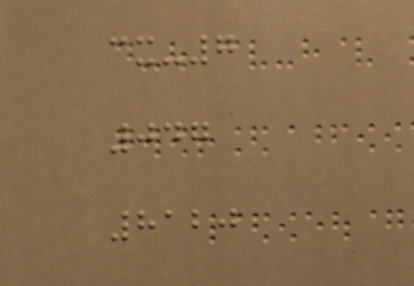cx-7
047
8120
